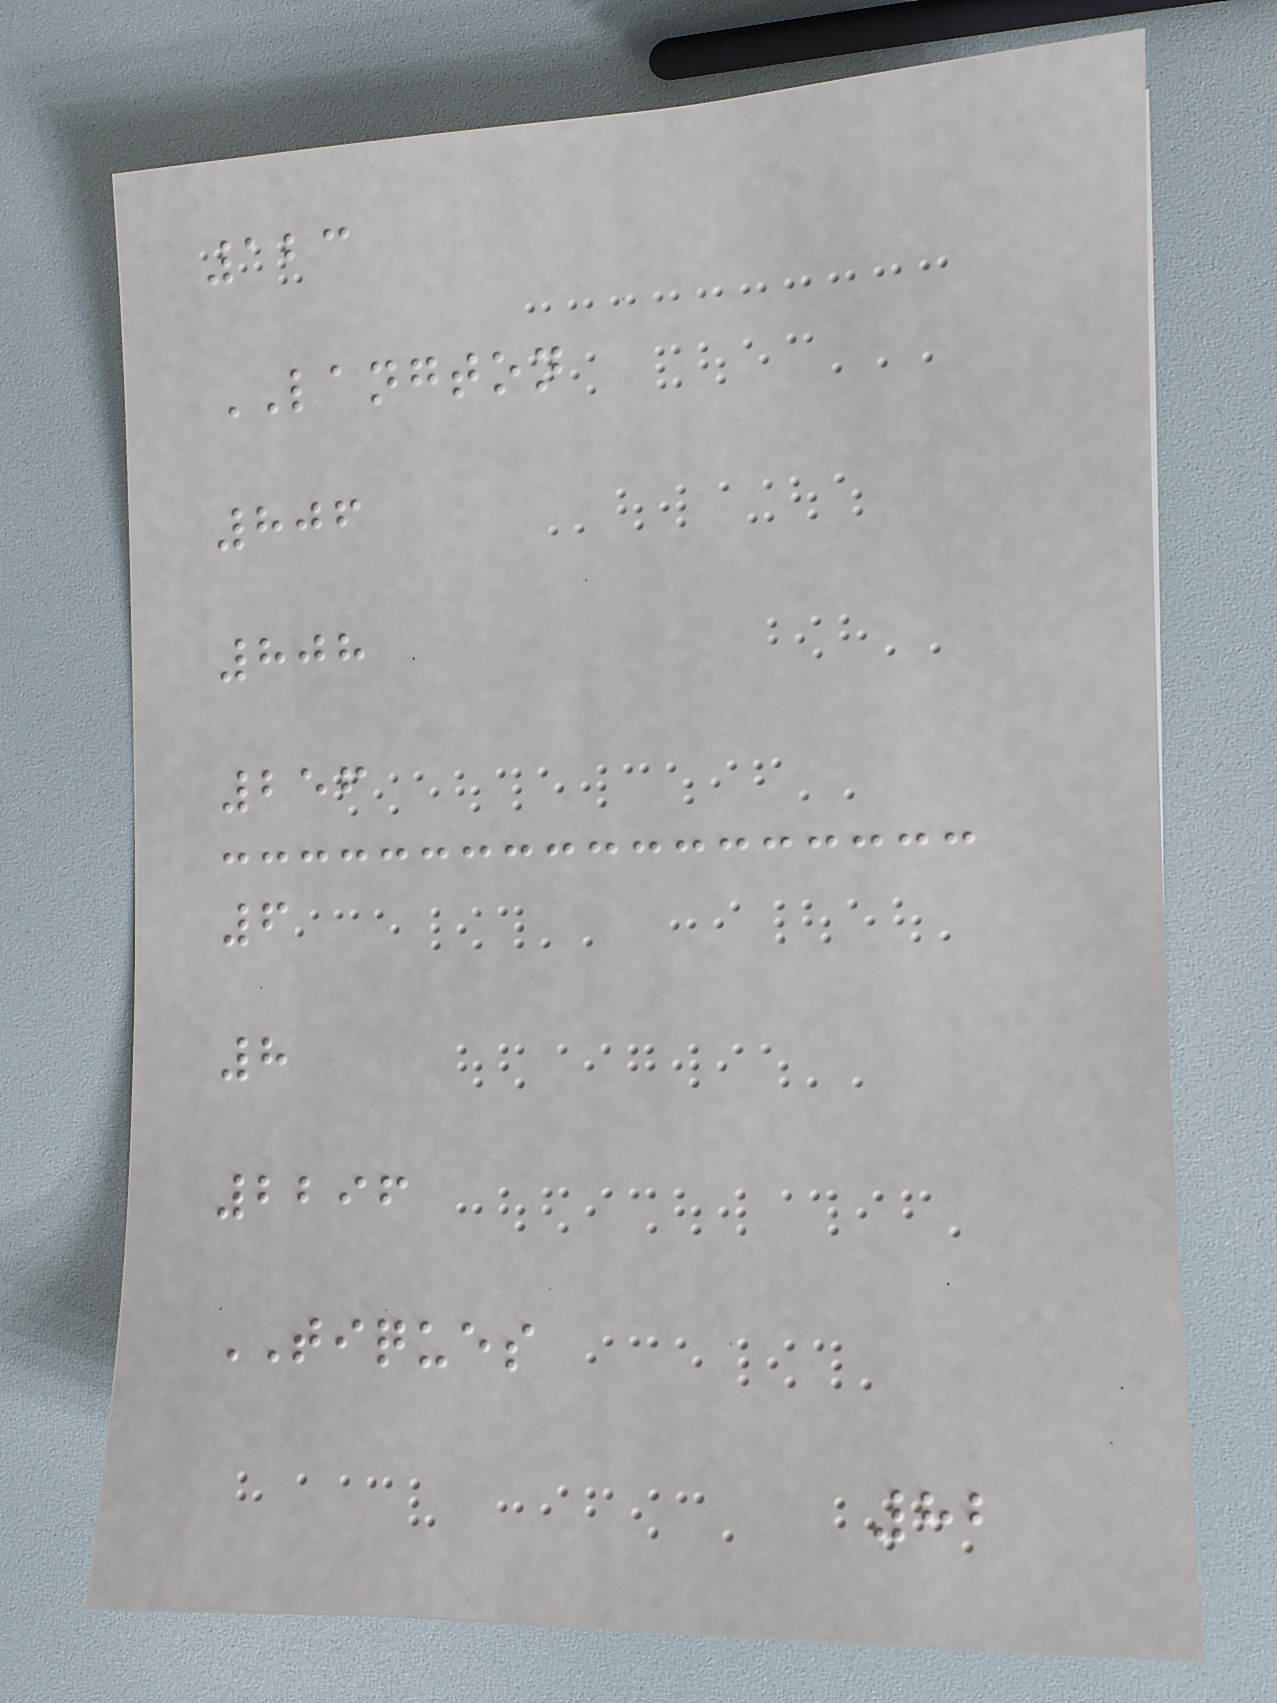123
LANGTON
806
808
256
6
8
2296
TIQUES
82
